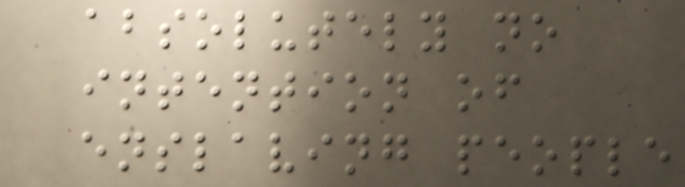absolutely no
intention of
enslaving people
